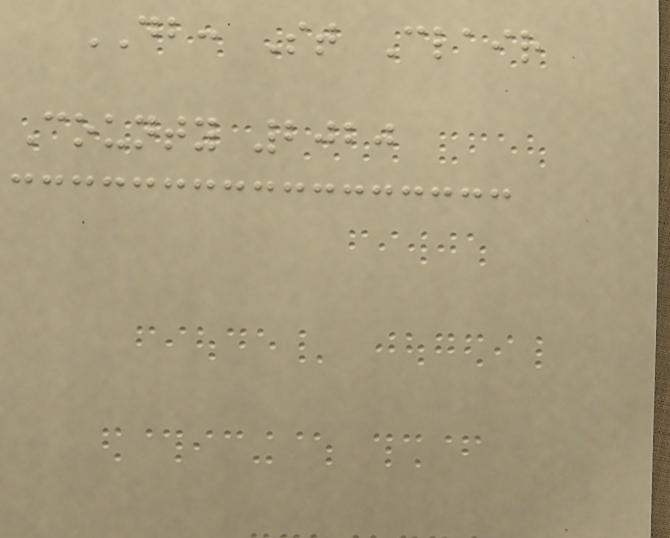DB: St Clair
County 2020
